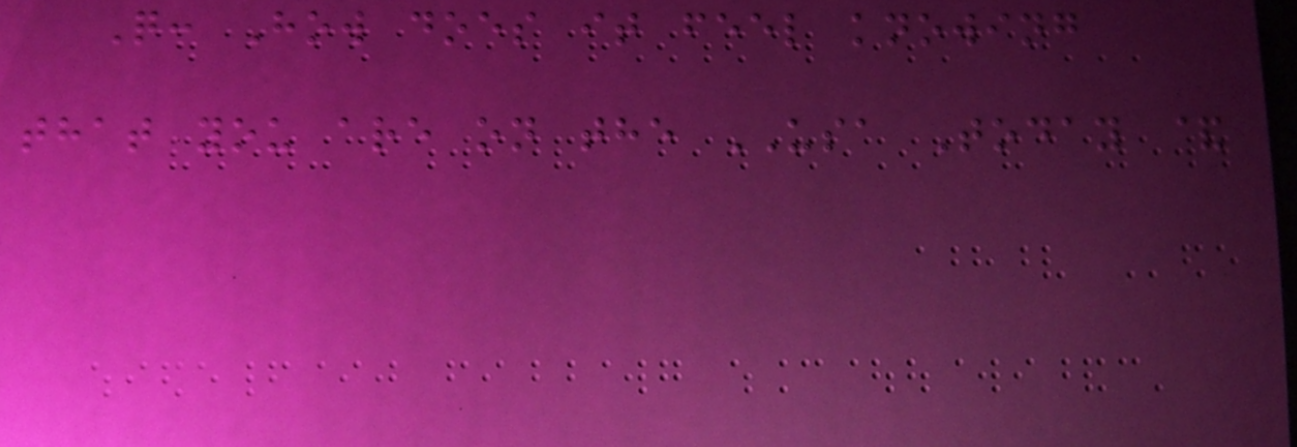Q: How does it feel knowing
that you are on the USA Today &
